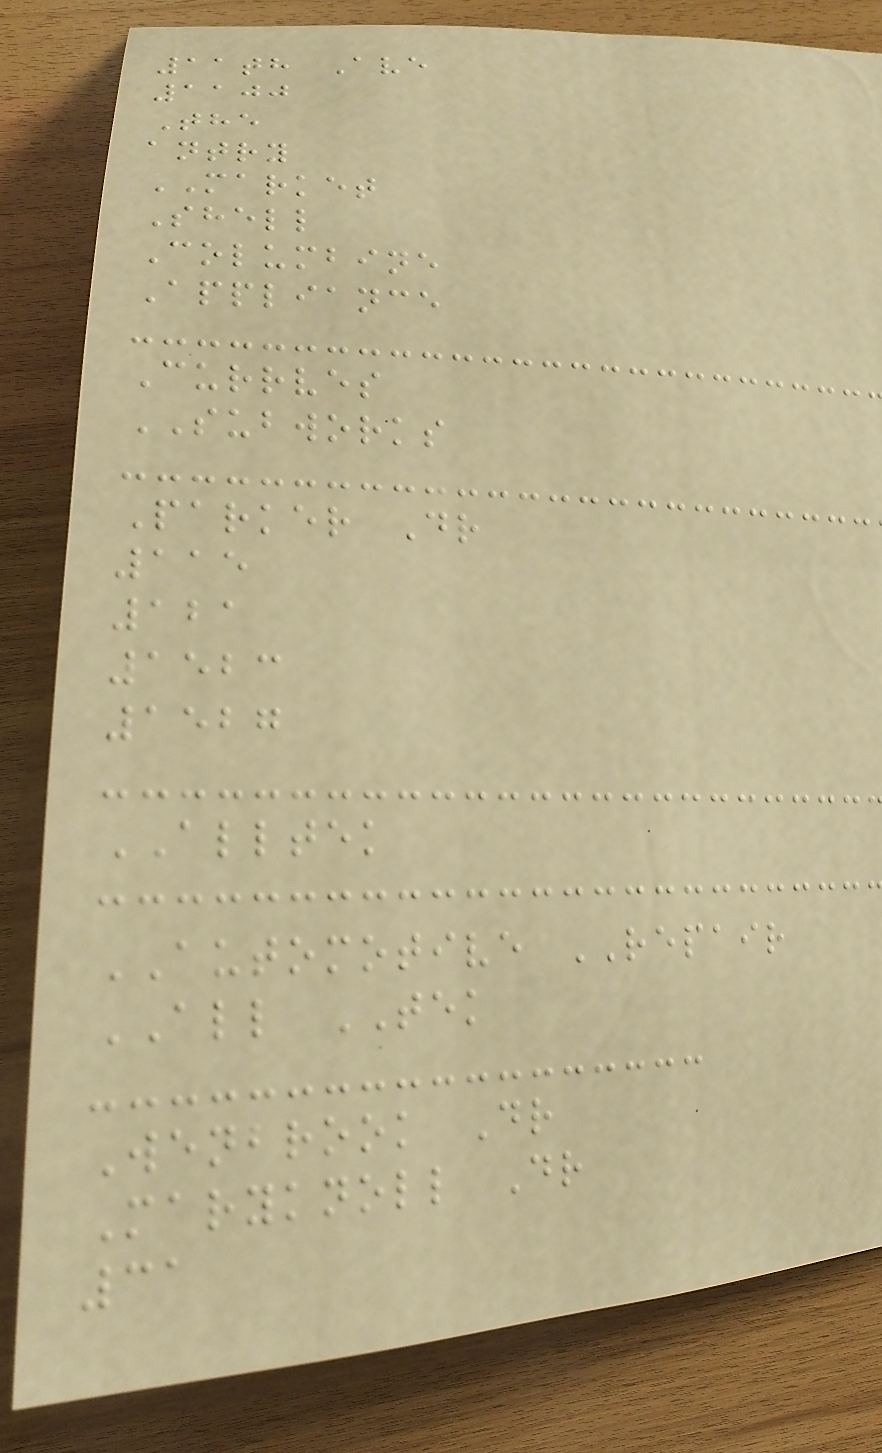11th Ave
1100
The
antry
MARKET
Shell
Columbine
Appliance
Currves
SUBWORKS
Parker Dr
115
121
1523
1527
ALLTEK
AUTOMOTIVE REPAIR
ALL TEK
Wenbrook Dr
Maryknoll Dr
31
